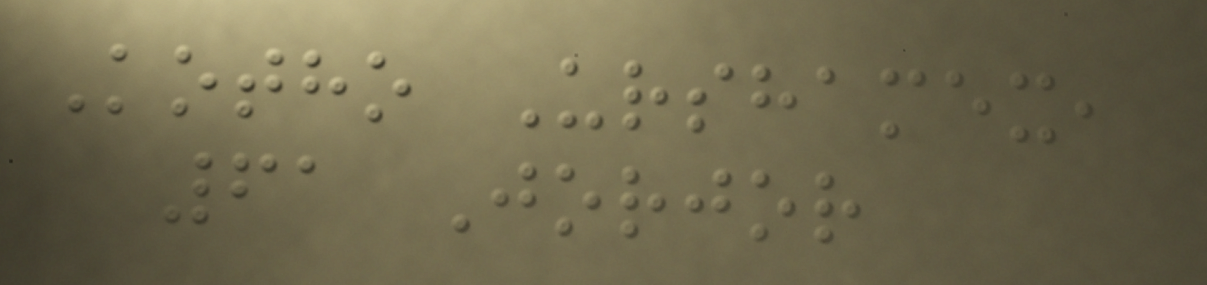Kotho Urshamex,
61 Jorjor
